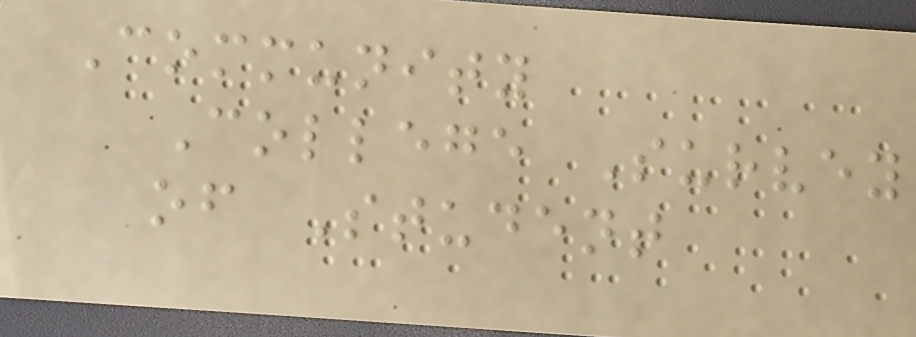Community
College Survey
of Student
